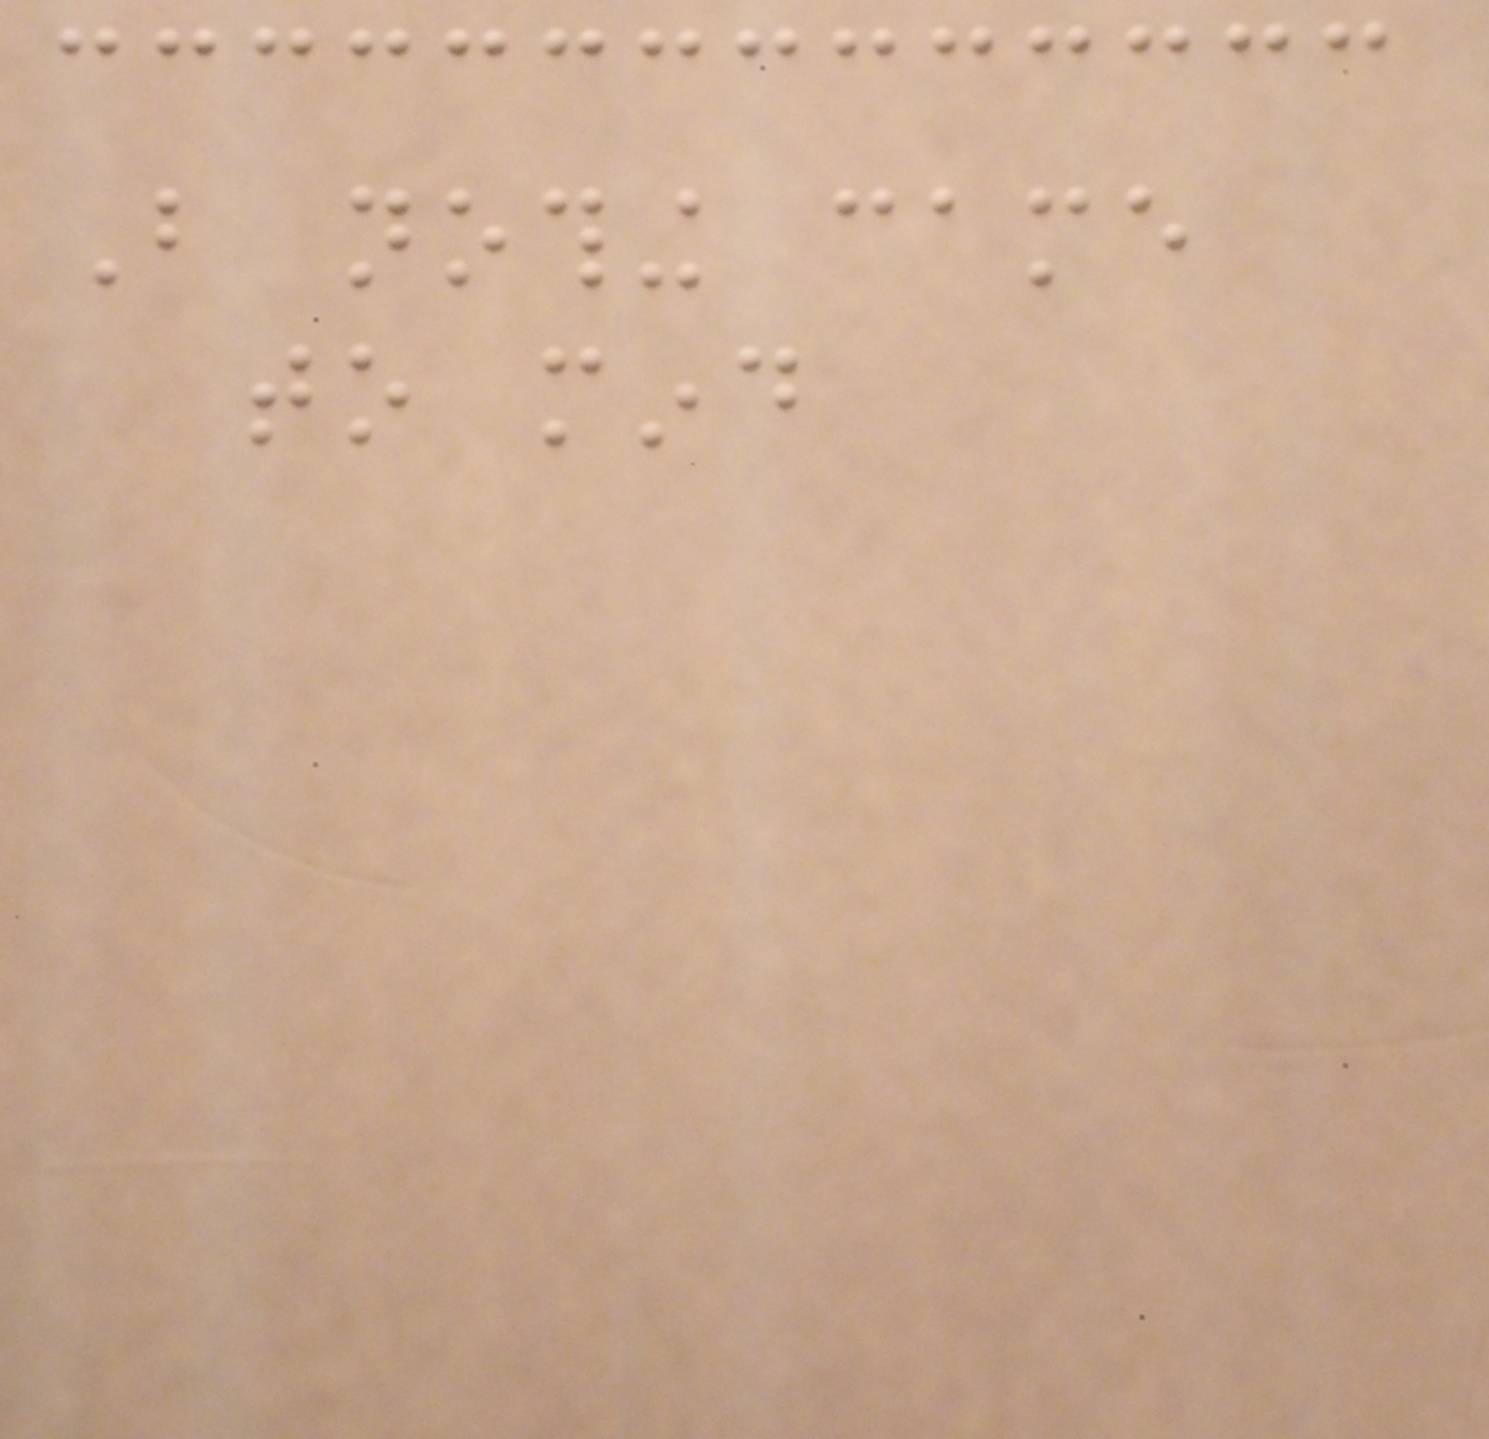But nothing came
to mind
